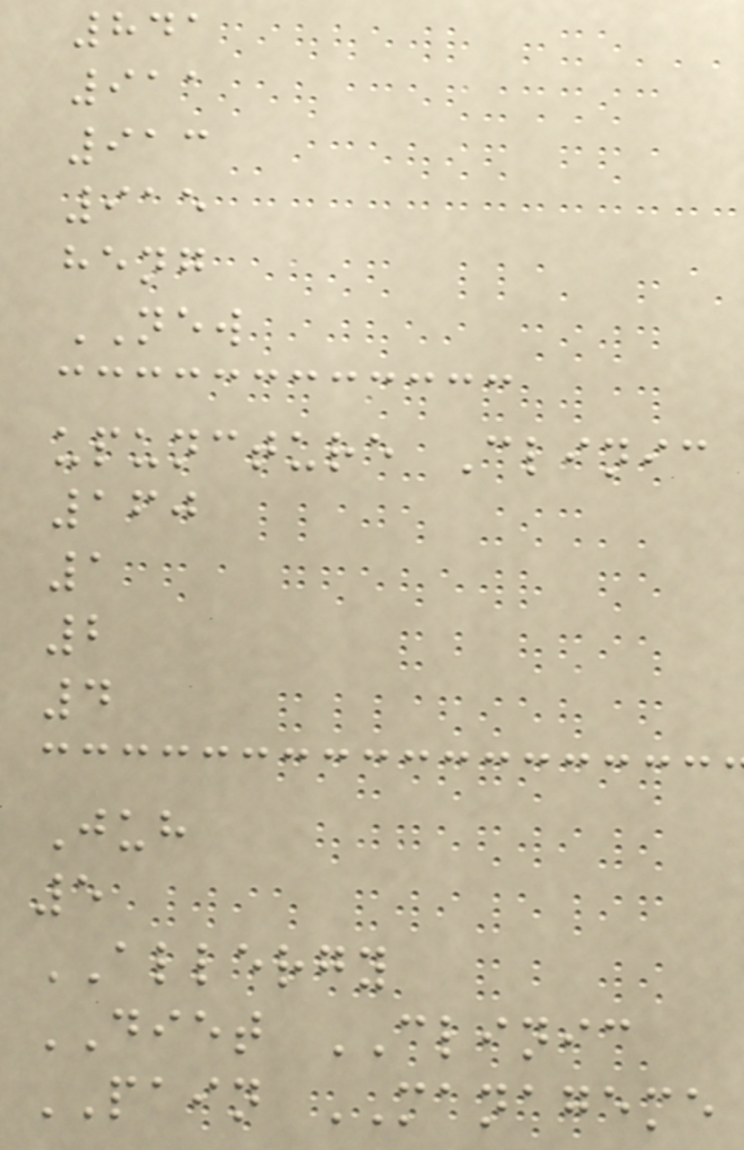841
911
913
915
heng
NEW
upuncture Clinic
160
1
2
4
Juh
5
ALLERGY
DIET CLINIC
PAIN MANAGEME
